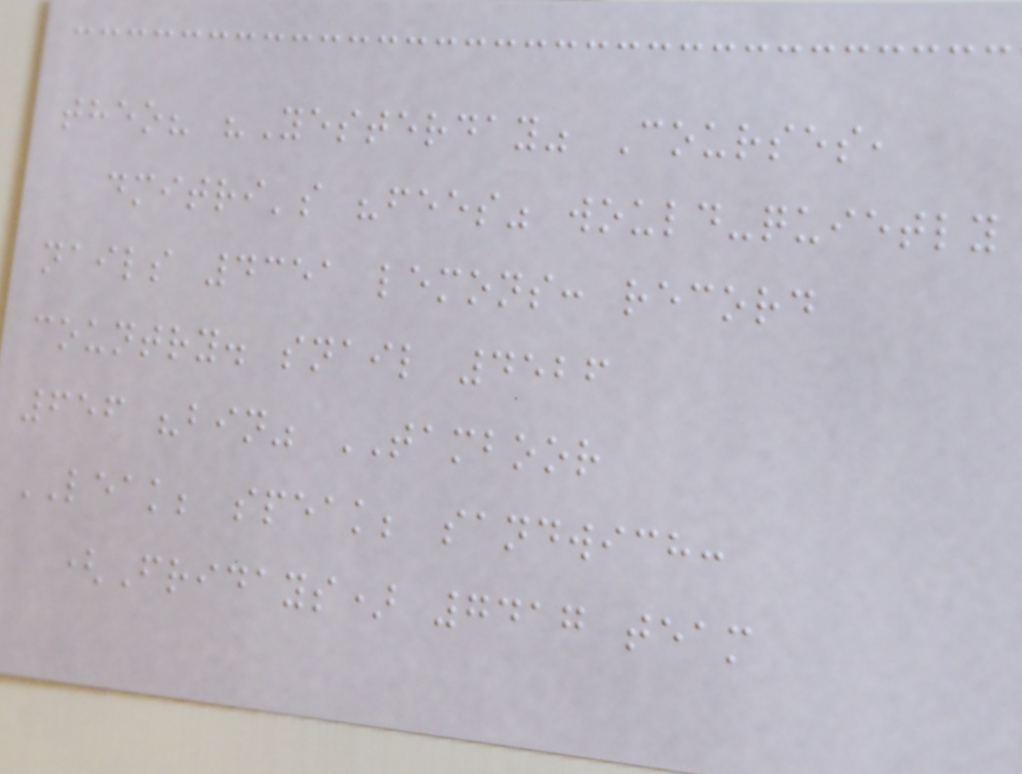theo? "Yesterday" Courses,
dmitri's "fees" would-quietly
nails 4351 lemons: record
country. snail 4526
656 "bin" TAMBOOR
LEAK; speak; sandwich:
(Fridays) 7417 team
